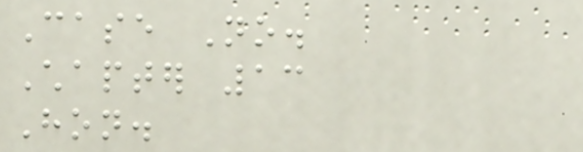Case No.
Chapter 13
Hon.
